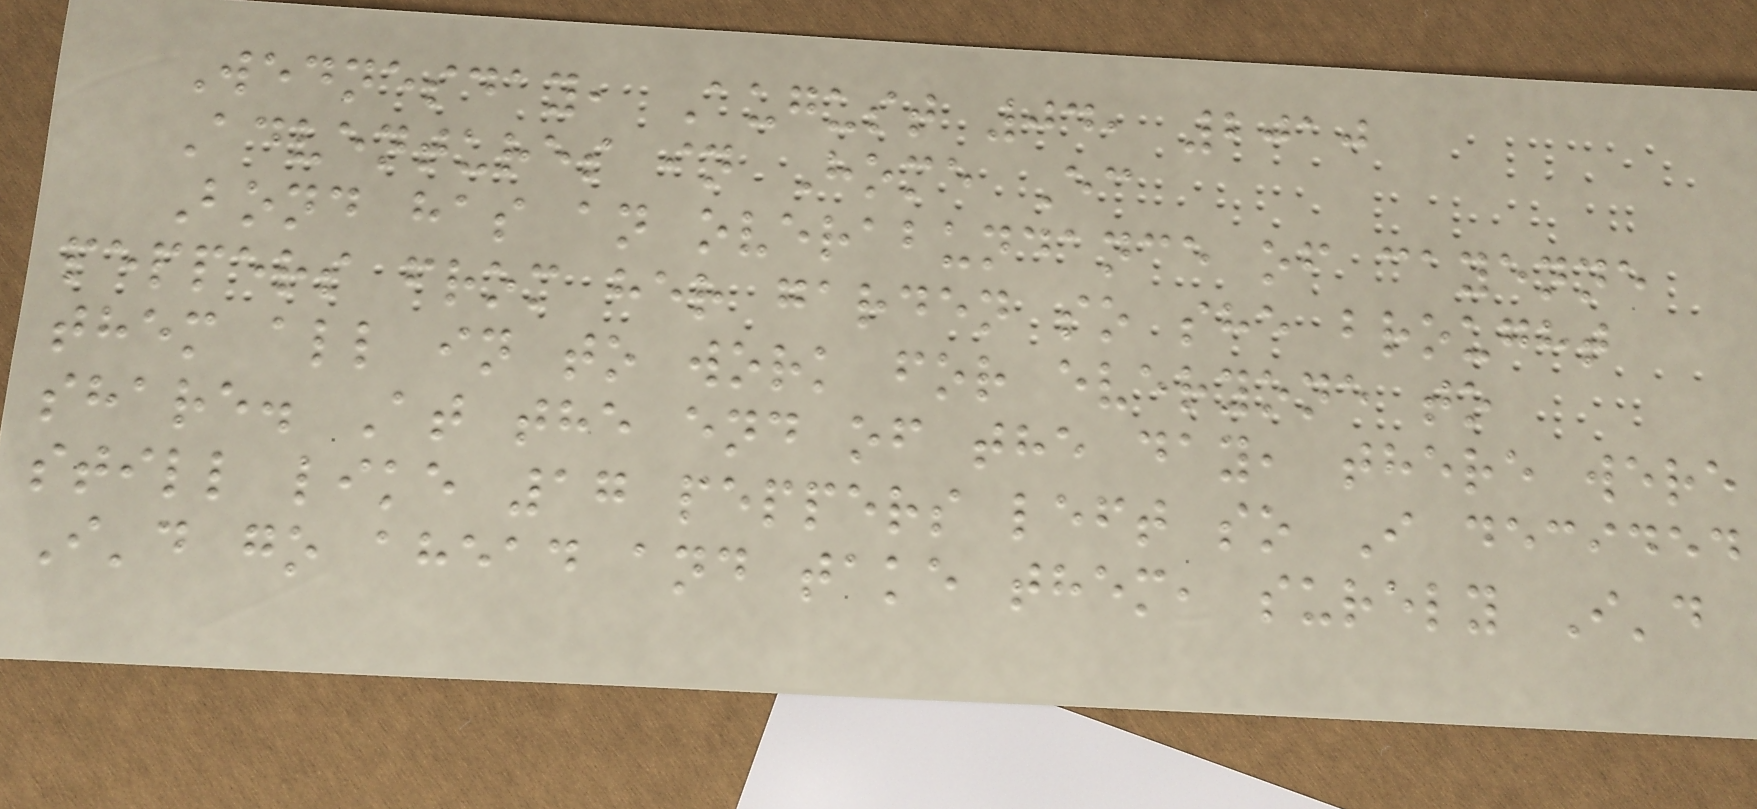Wednesday, August 04, 2010
Adventures in Home Ec
Bond has an overabundance of cayenne
peppers from her garden so she brought
them all in to work for everyone to
share. At the end of the day, there were
still like 17 peppers left so I decided
I'd go ahead and take them, surely I'd
